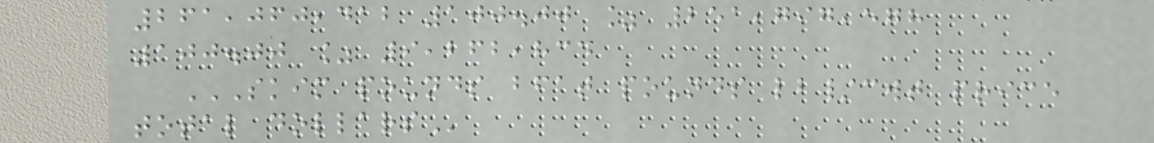261,060,412 100.00 % 251,797,578
100.00 % 9,262,834
SKIM POUNDS BFAT POUNDS LB/CWT PRICE
TOTAL DOLLARS
